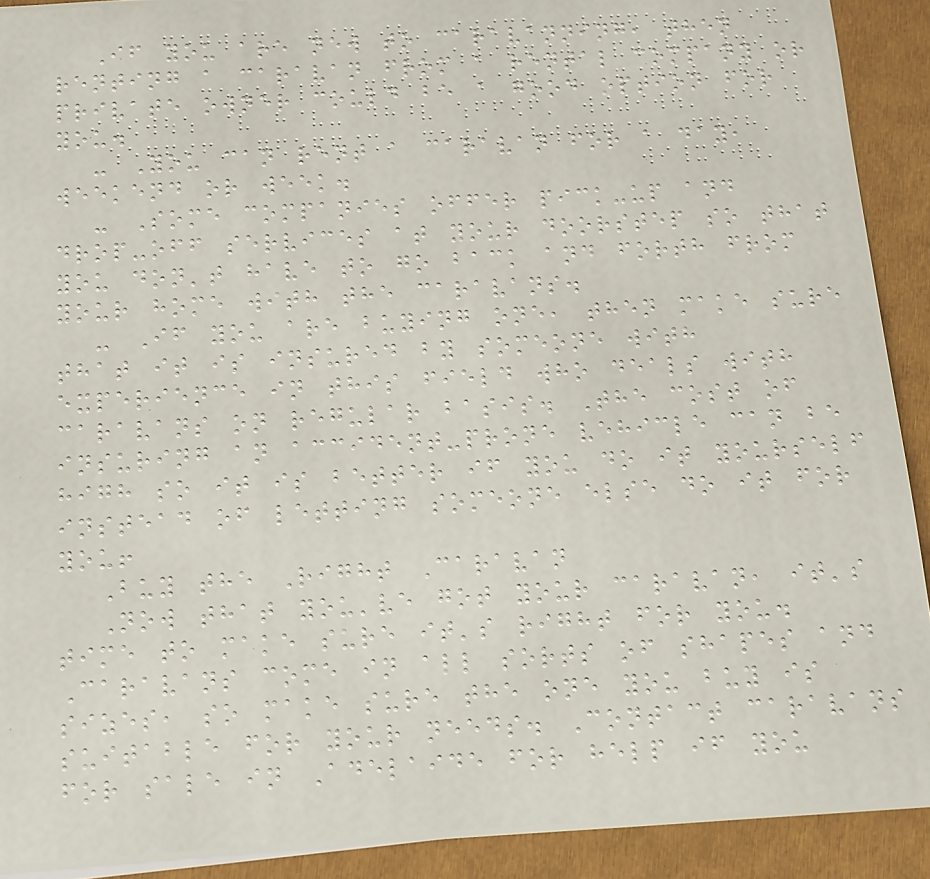If you are new to caravanning, then
renting a caravan from a rental company or
private owner could be a good option for
you.
- You can rent a caravan for a day,
weekend or week.
- Some companies offer pick-up and
drop-off services at your doorstep so that
you don't have to go back and forth from
your home with the caravans.
- If you are buying one, then make sure
that it is insured by someone with
experience in this field who deals with
caravans on regular basis. The cost of
insuring an accident-prone vehicle can be
high so it is better if you do it yourself
instead of letting someone else do it for
you!
Buy the Right Caravan
Now that you've got your caravan, it's
time to make sure it's right for you.
Caravans come in all sorts of shapes and
sizes, so make sure the one you buy is
suitable for your needs. Contact caravans
for sale in Adelaide for help if you
